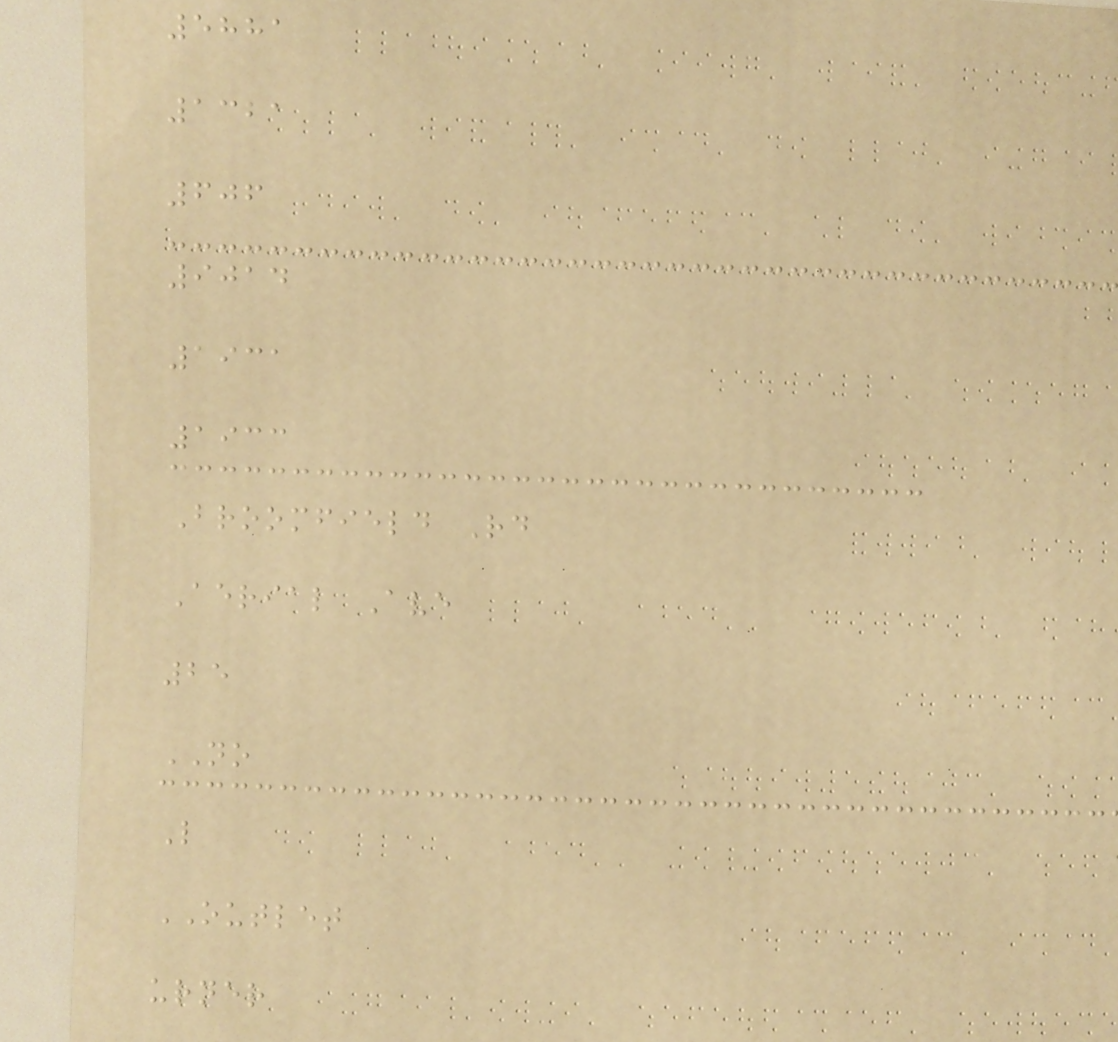5881
1321
606
9014
1931
1933
Broomfield Rd
Aerial Ave
25
NO
L
OUTLET
urner
